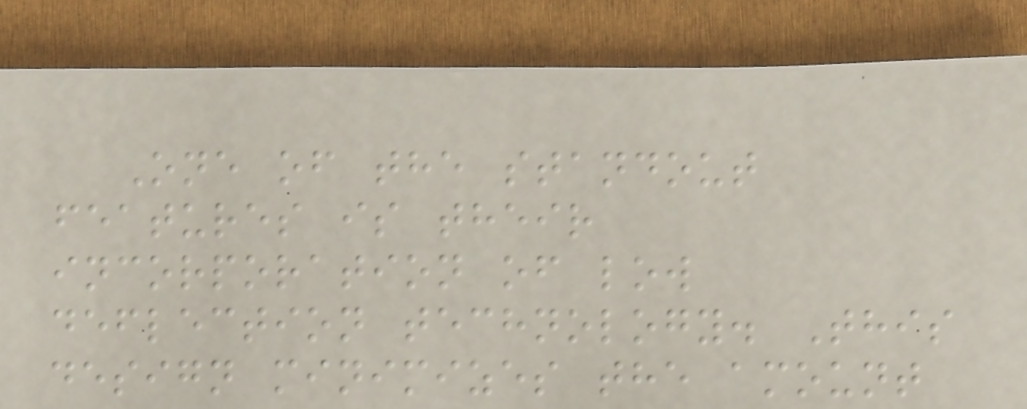One of the standout
features is their
incorporation of low
deflection technology. This
design minimizes the amount
